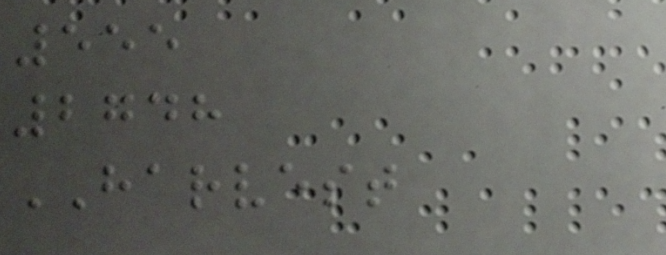555
2748
HARVEST
